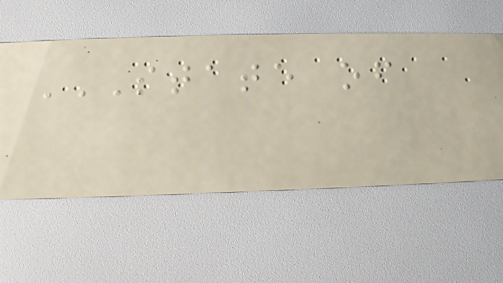STATE OF
